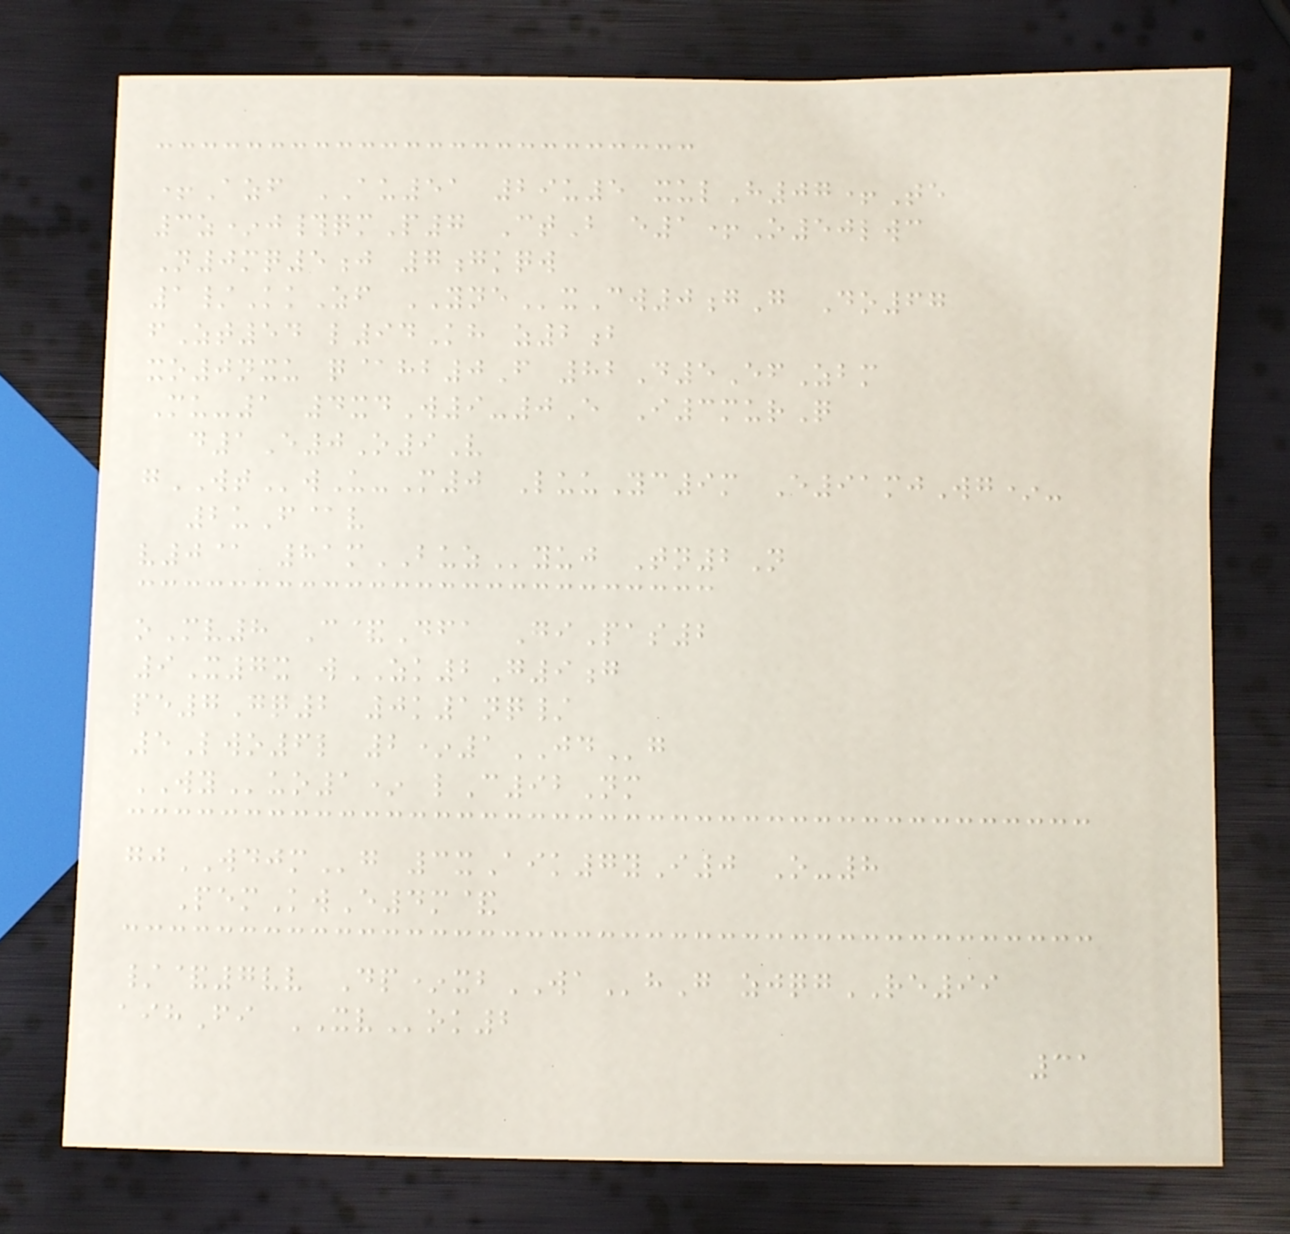+Azf AU51 29u5 xulH07+Te
3z*j#qmP7 CtB e1+O50lwc
N0mq5j 7gkqw
1/KkZf YNExCw0gG Do67
fZt54 l94Kh z2b
xo0nxu q@hb0F 82D5EfZbm
Mu-1 4xdW9-0E I3murQ
d1E0O9V
gWTwU-M0 LuuYc9m E91mjWg*-
2uF@v
v0@ 81mBUZyuj Tn2N
oMv8 C&Dfa GiPas2
9X7x wZK2G9g
pe7Gq2 0k1nq/
5Lwo6l 2*1JDg
WYuo1* lC92Nm
gjWDJMg 3xAik7yI0 O-8
PemKwE4m&
/&7vv Dp*xbWAhG zjqgRE99
aihFi XVok2
31
